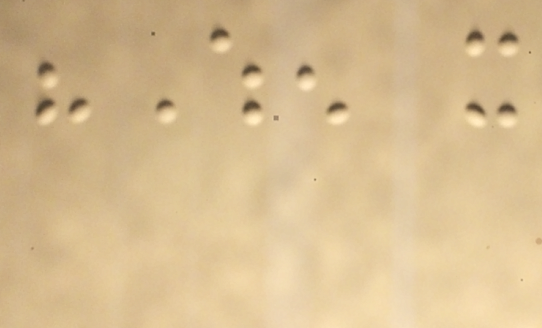"When it
